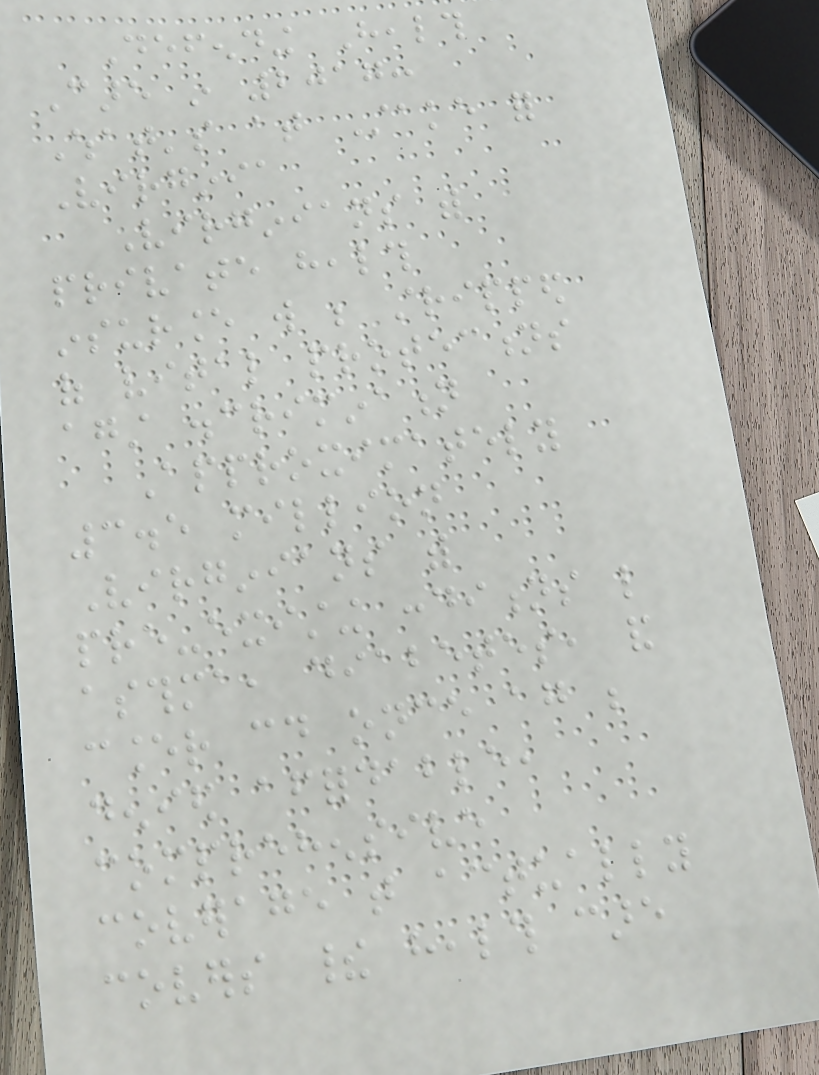Defending Health
Care in 2017:
What's at Stake for
Virginia
Virginians with
private health
insurance will be stripped
of vital protections
against discrimination
Approximately
3.5 million
Virginians with
pre-existing conditions like
asthma, diabetes, and
cancer could once again be
denied affordable,
comprehensive
coverage that actually
covers their health care
